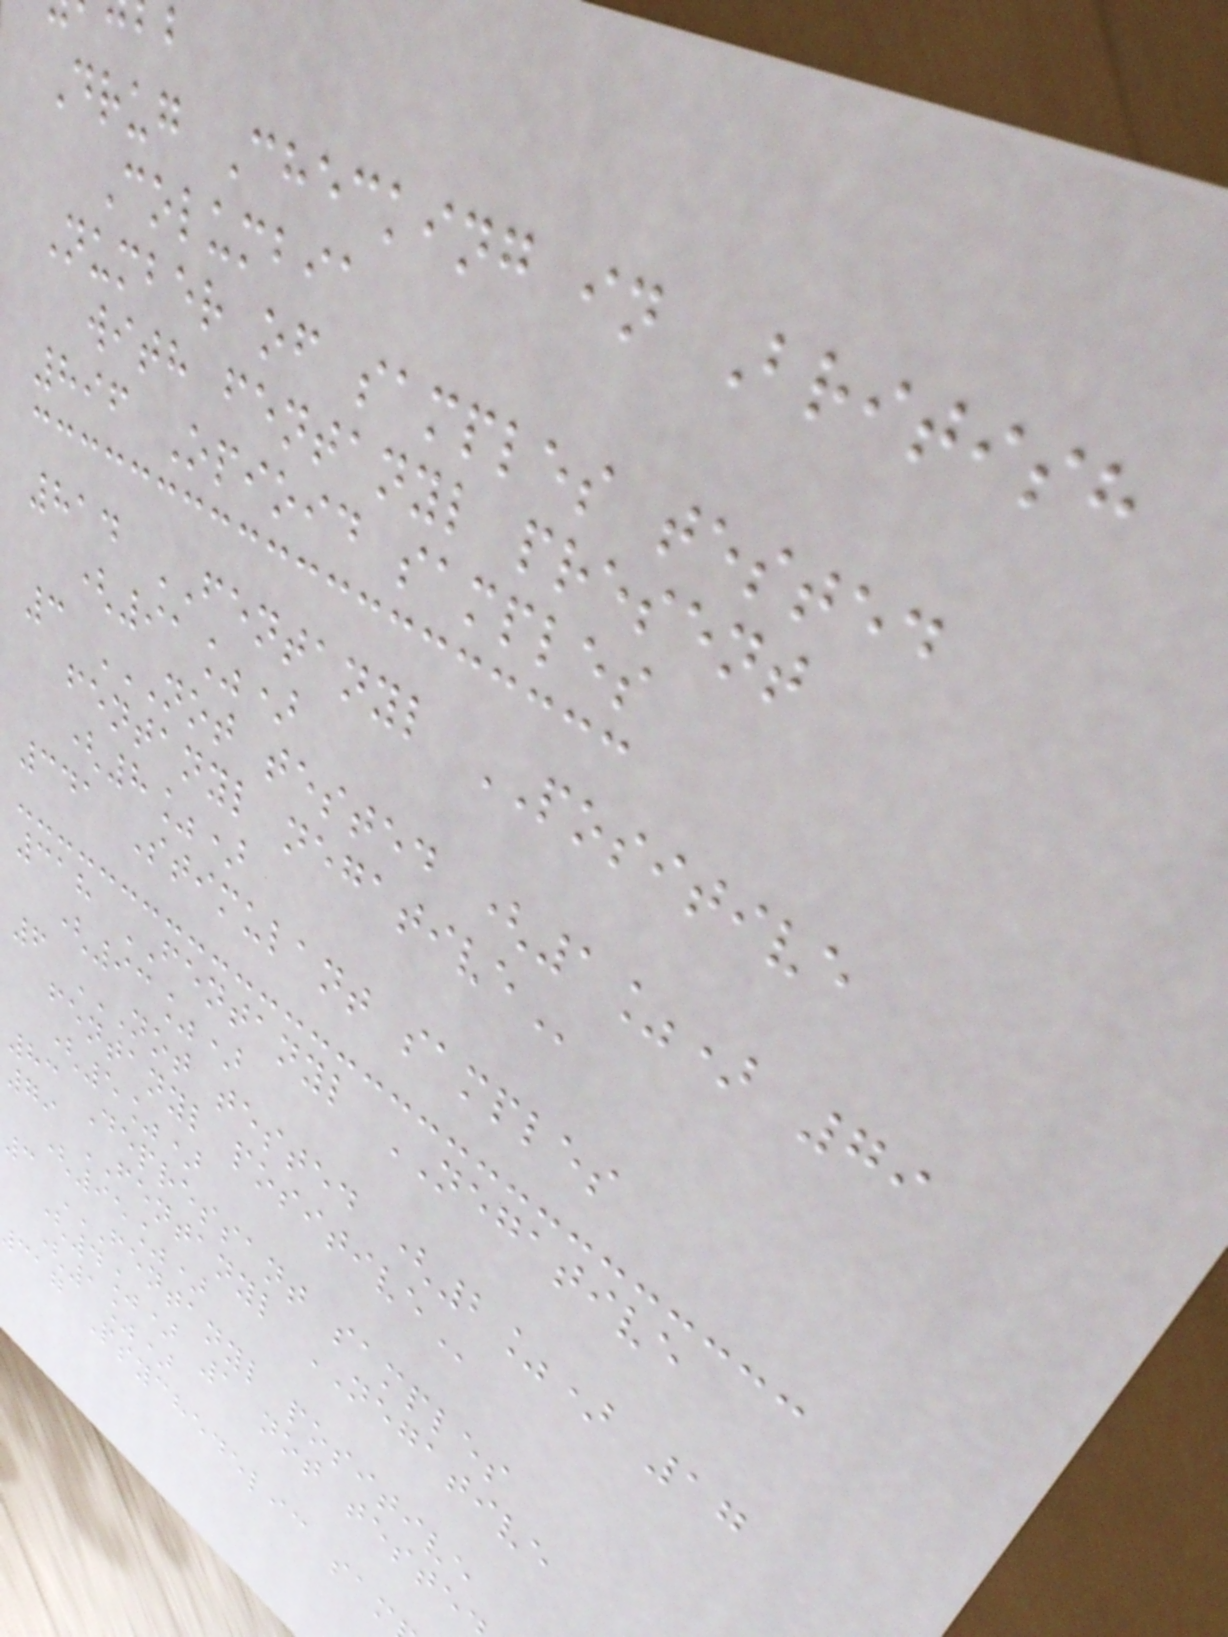Drug Checking in British
Columbia
Number of samples tested
with fentanyl present
896 Opioid samples
814 FENTANYL POSITIVE
(91%)
3 NOT TESTED (1%) 79
fentanyl
(8%)
341 Stimulant samples
318 FENTANYL NEGATIVE
(93%)
6 NOT TESTED (2%) 17
fentanyl
(5%)
83 Depressant samples
79 FENTANYL NEGATIVE
(95%)
3 FENTANYL POSITIVE
(4%) 1 not
(1%)
cag Psychedelic sam
